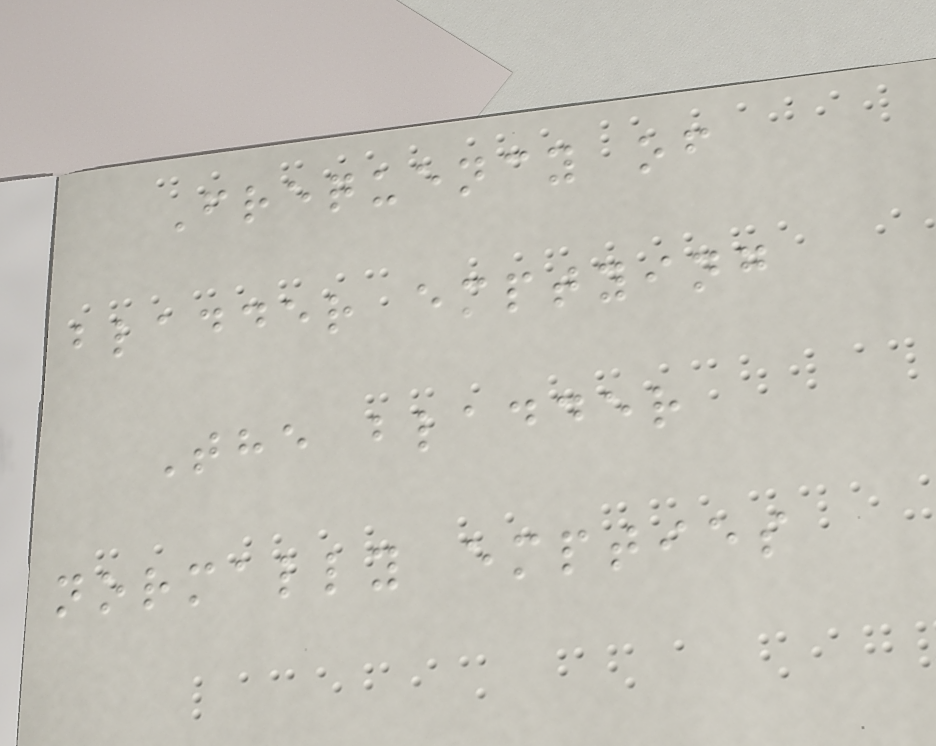Frequency of
bladder emptying
The bladder
normally empties
